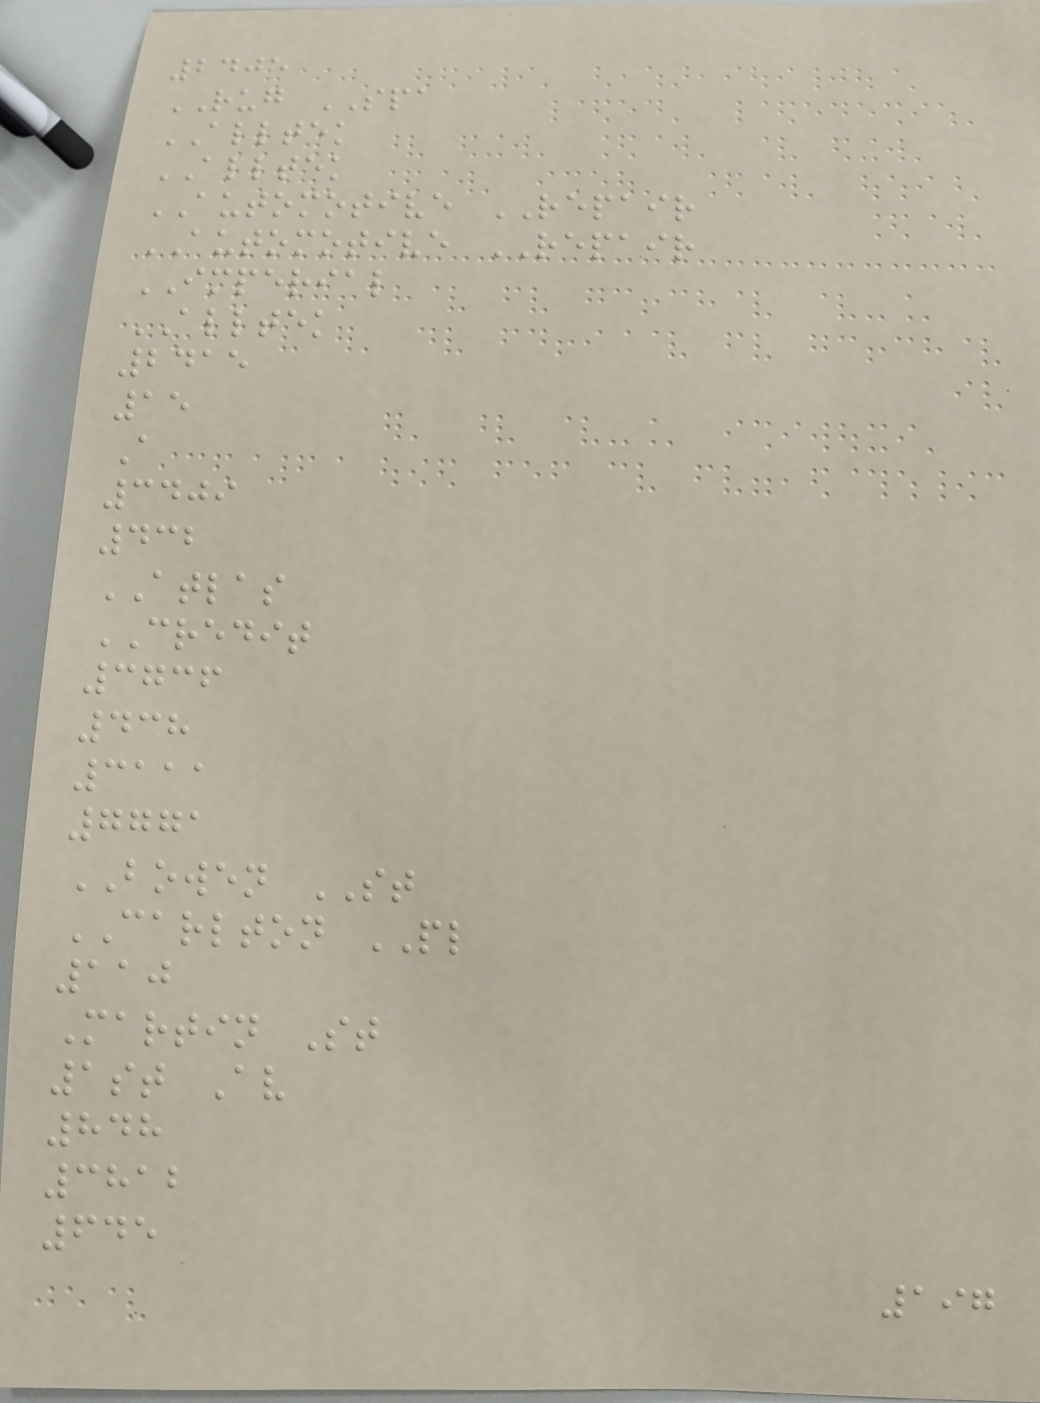2405
RUG SPA
ALLTEK
ALLTEK
AUTOMOTIVE REPAIR
AUTOMOTIVE REPAIR
IMPERIAL
ALLTEK
2415
15
A
3409
432
ATLAS
CREDIT
3736
438
3111
7771
BOWEN ST
CARLTON PL
110
Martin St
1st Av
848
3812
645
197
